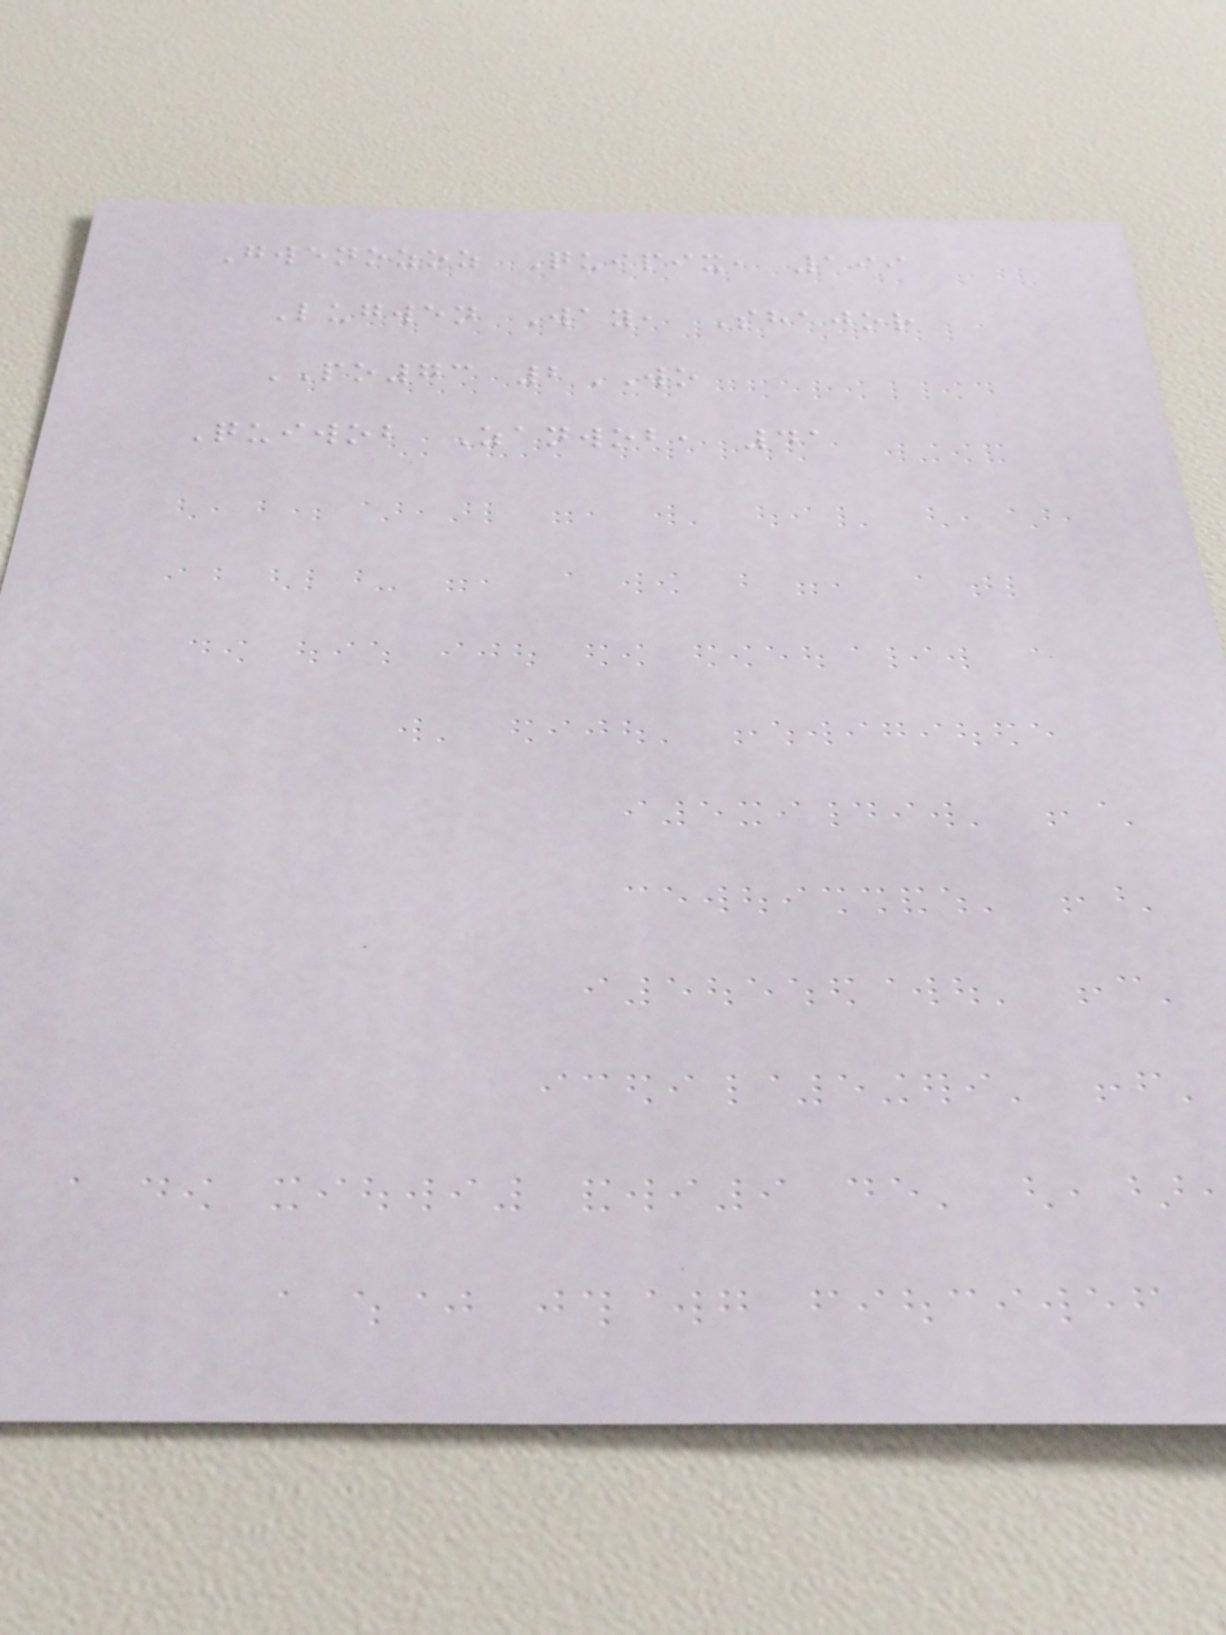Gwenozoz Quipix, 199
Lugwen Way, Shajor
PO73 2WO
Quiwob Zanwob, 41
